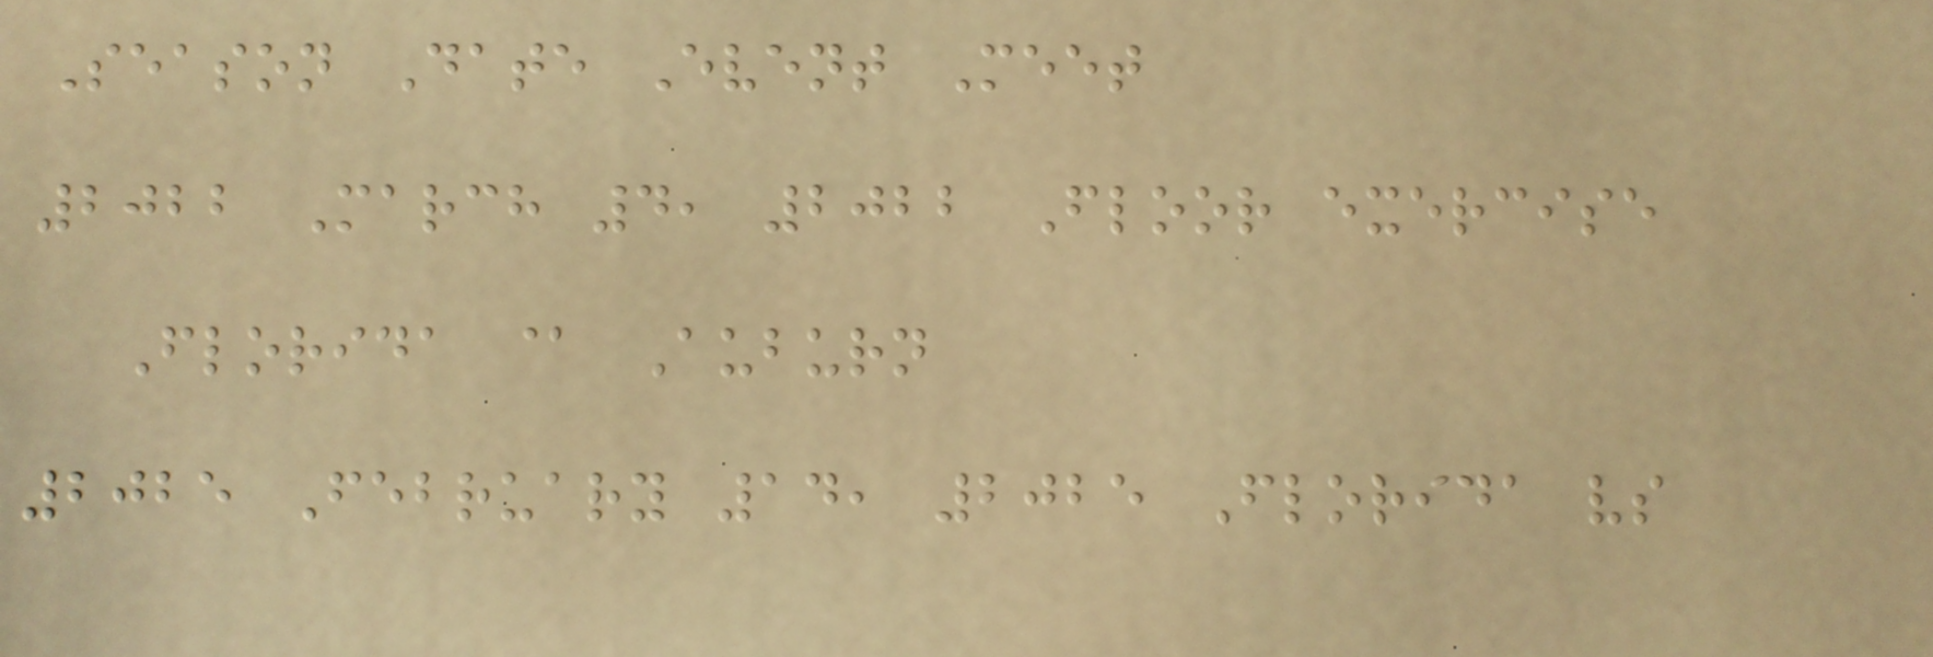Season Date Event Meet
2022 March 4, 2022 Floor exercise
Florida @ Auburn
2025 February 14, 2025 Florida vs
